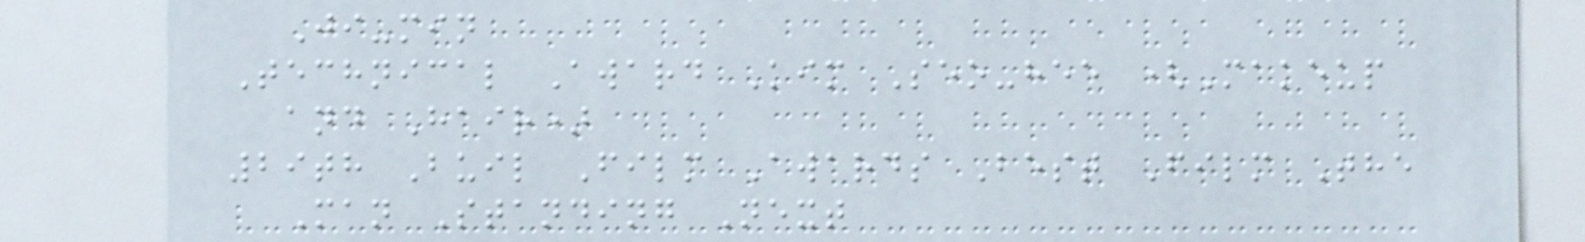Ji-min
Technical Award Kim Seo-hee (Makeup
and Hair)
29th Buil Film Awards Best Film The
Man Standing Next
